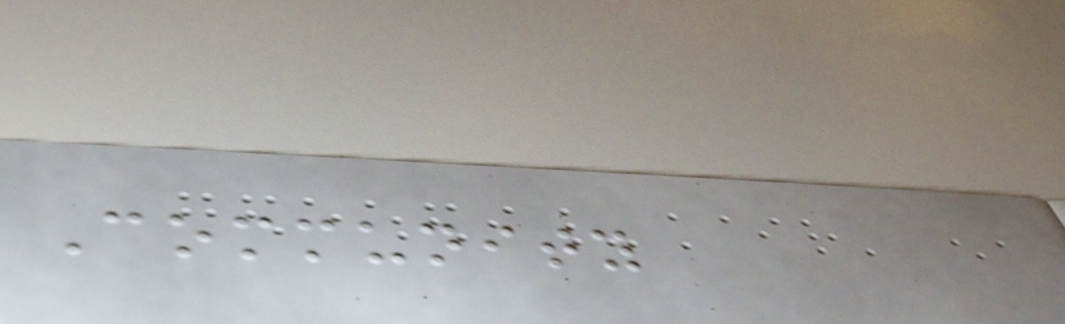Community
